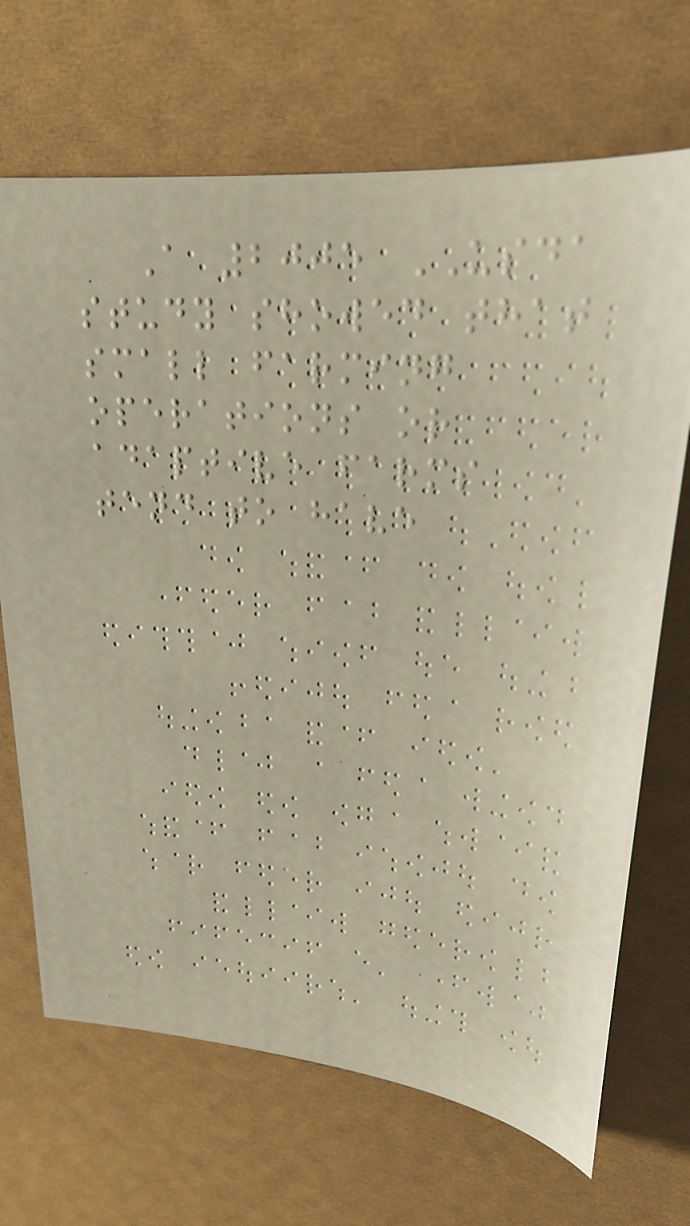A 2005 USDA
study showed that
small farming
operations or
adaptive farms
tend to have
